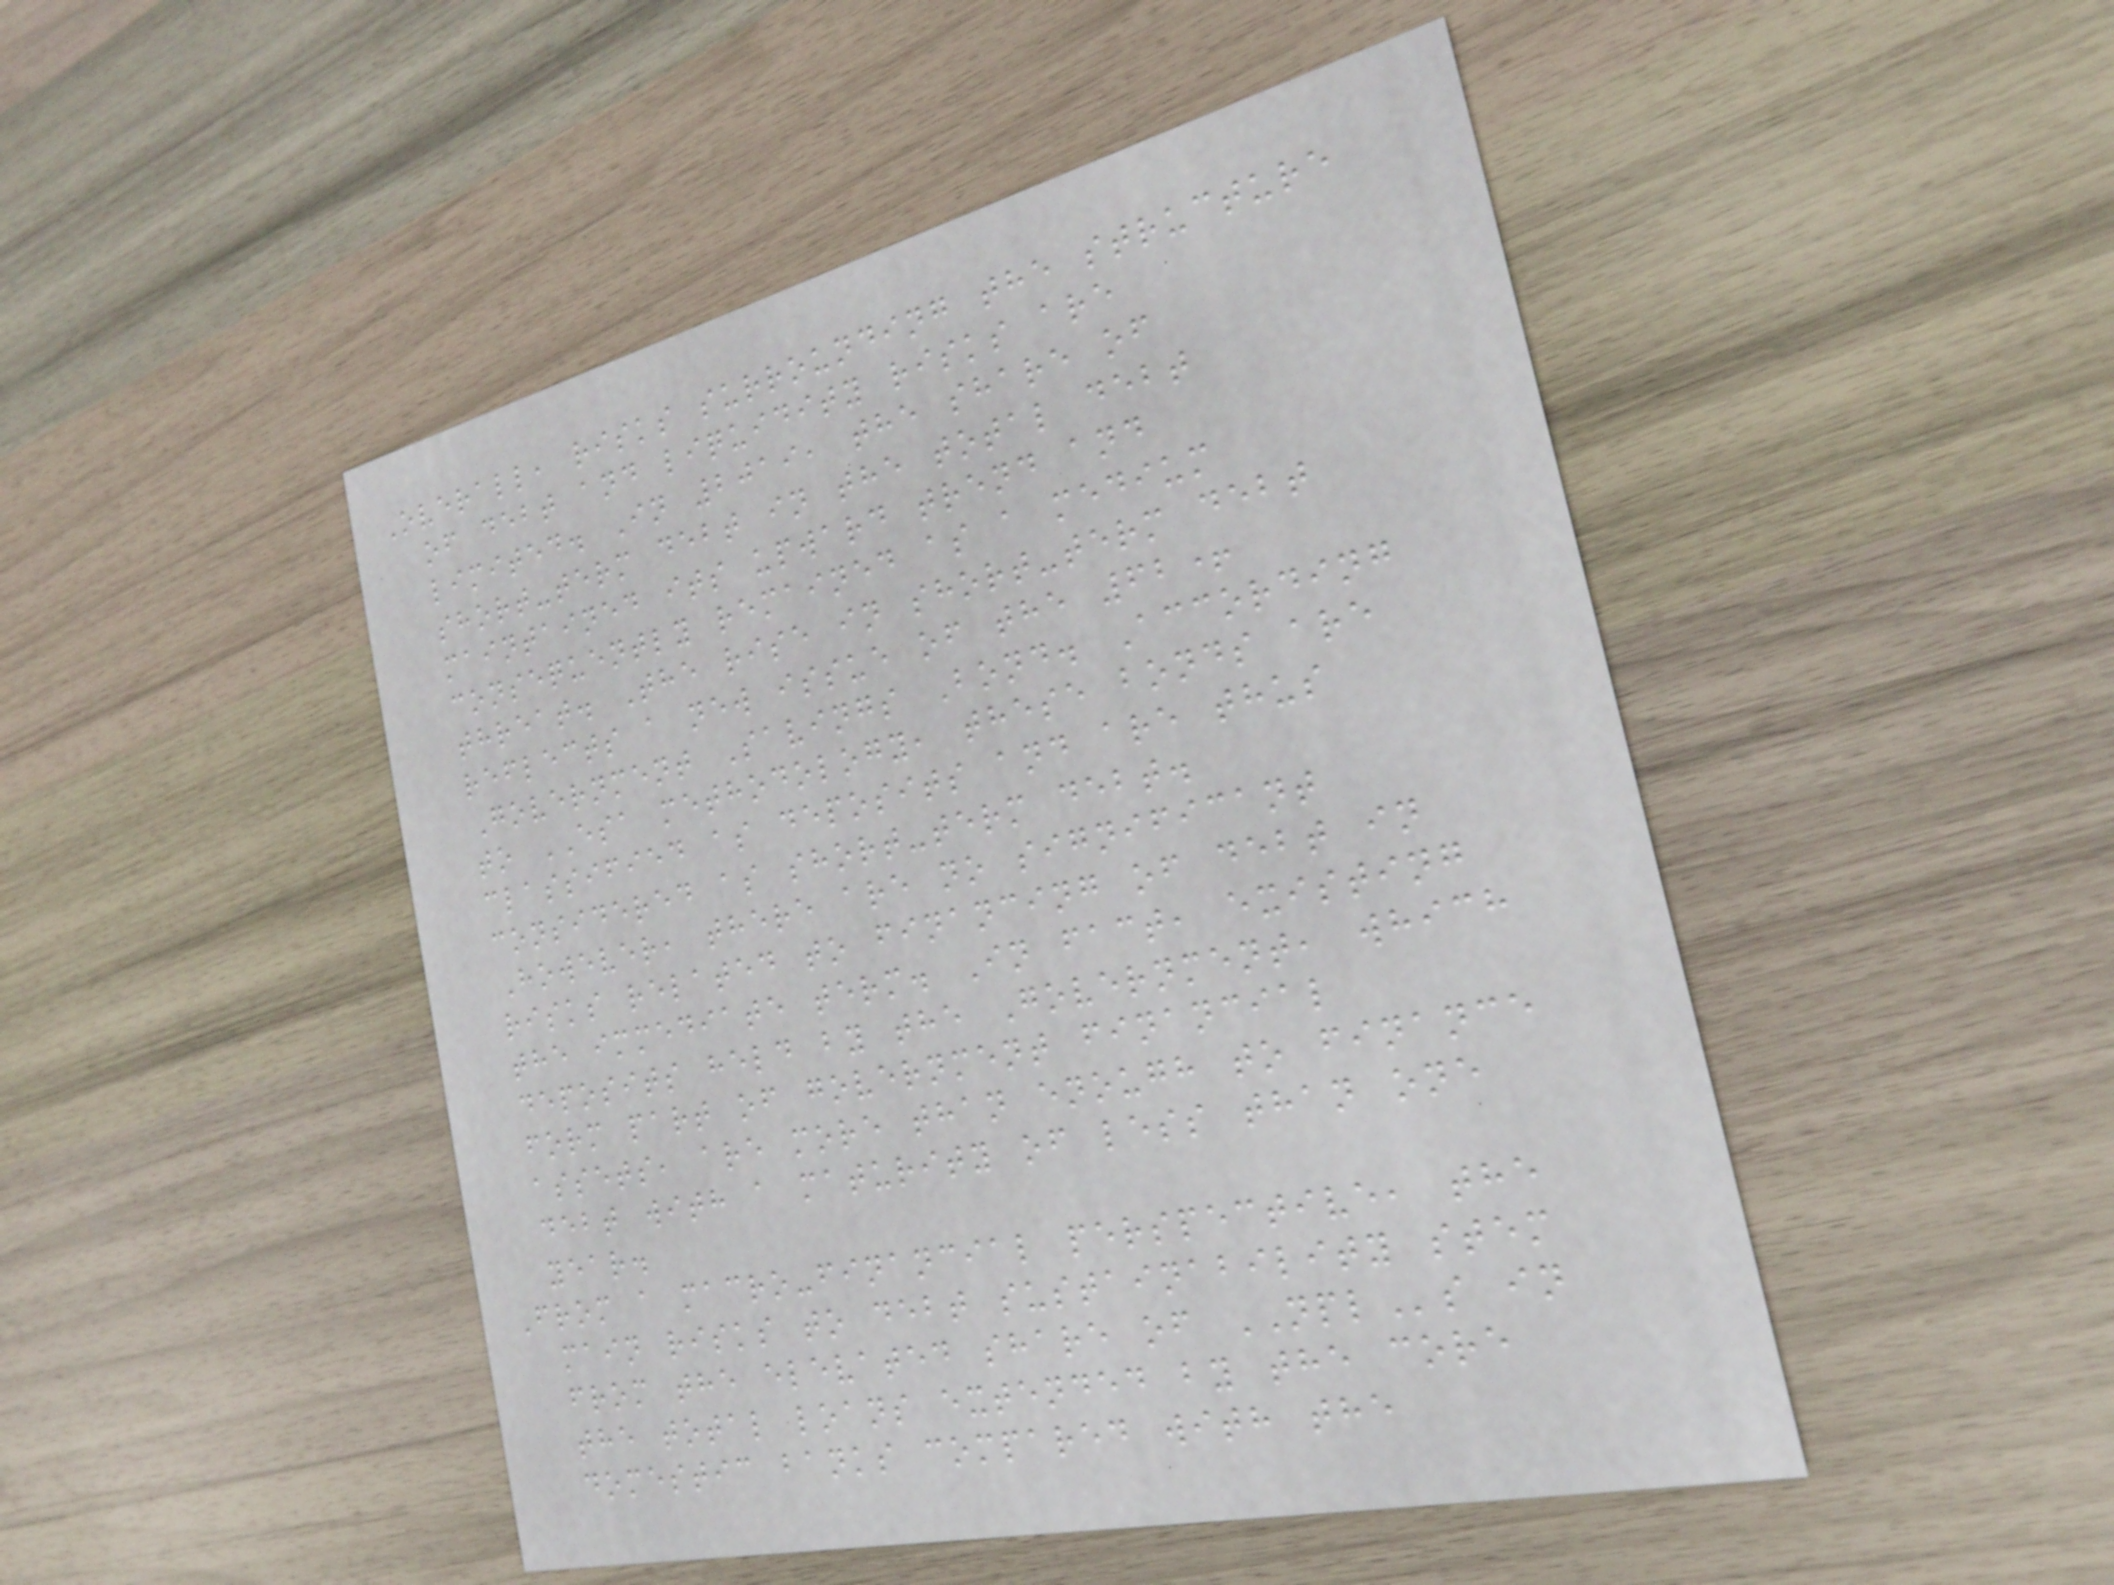Overall, risks surrounding the structure
of debt and liquidity risks are
limited. In 2019, the share of
short-term debt in the total debt
maintained its upward trend and
consequently remained as a medium
threat. The rise in short-term debt
reflects a new issue of the 62+
Government Savings Bond. According
to ESA methodology, these bonds are
classified as deposits and are thus
considered as short-term debt.
However, there are no significant
risks related to financing of debt in
the immediate term. In fact, existing
deposits held by the Government, which
form part of government financial
assets, are more than enough to finance
debt with a maturity of less than one
year.
From a macro-financial perspective, the
main risks to debt sustainability stem
from the elevated share of NPLs in
the total loans extended by the core
domestic banks compared with the
